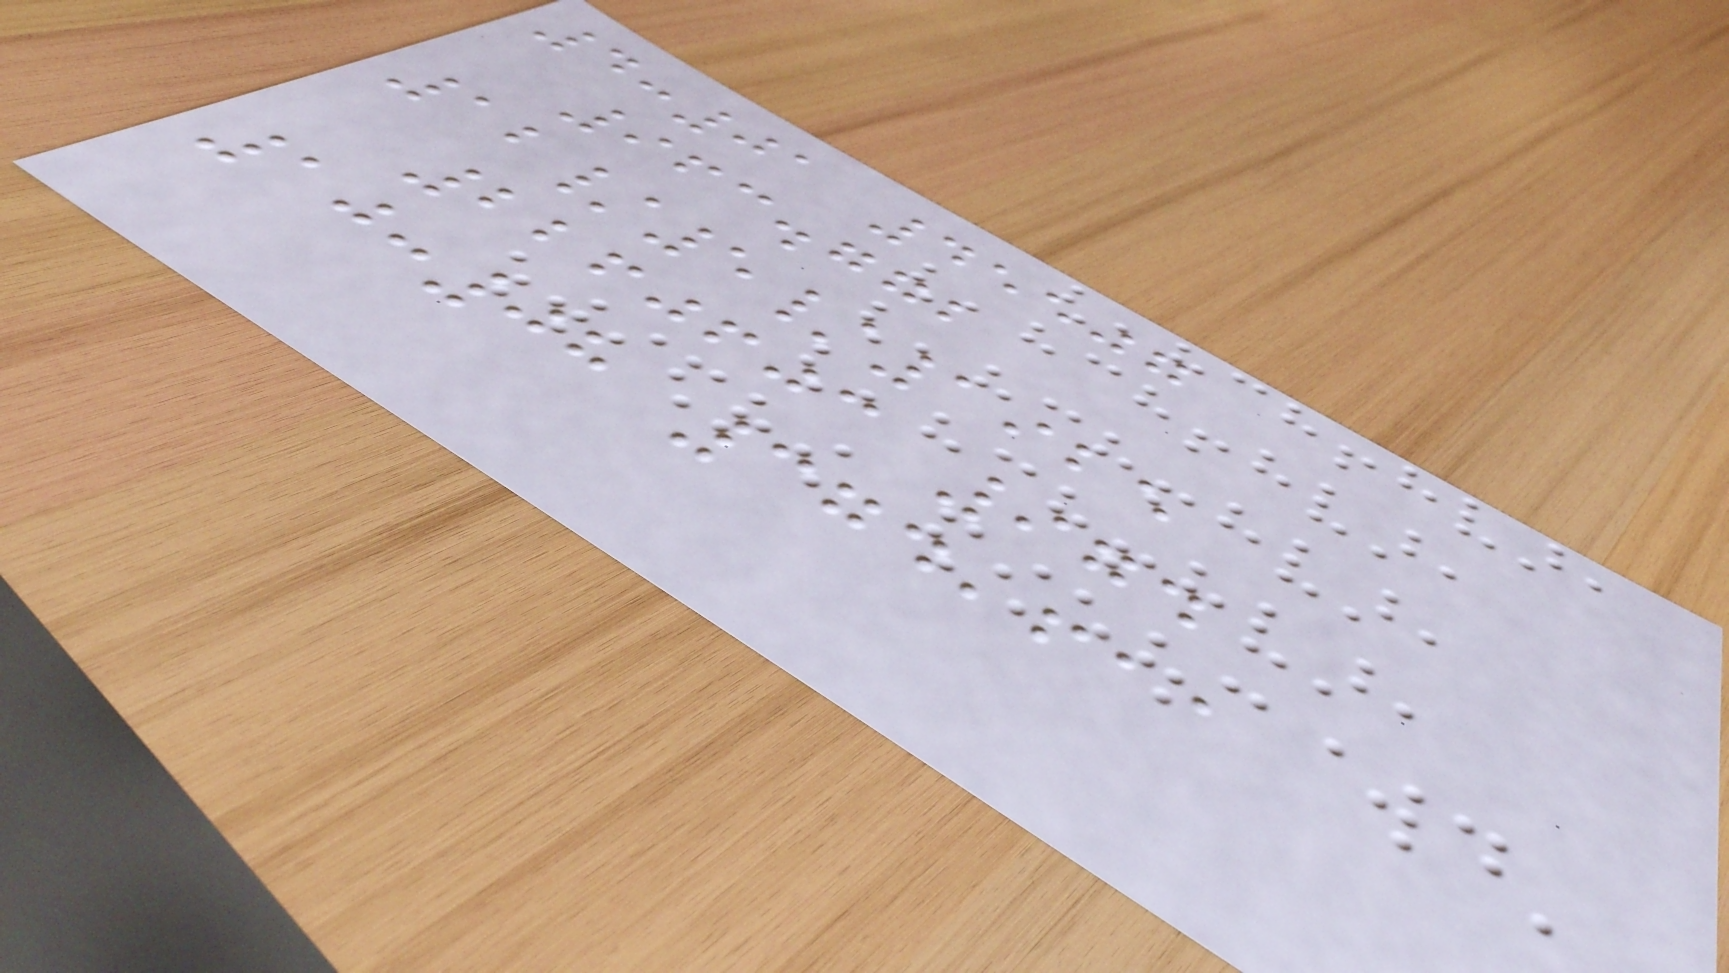4:01 45507
963.772
12/5/1925
2260603 974
10:08 374,611
